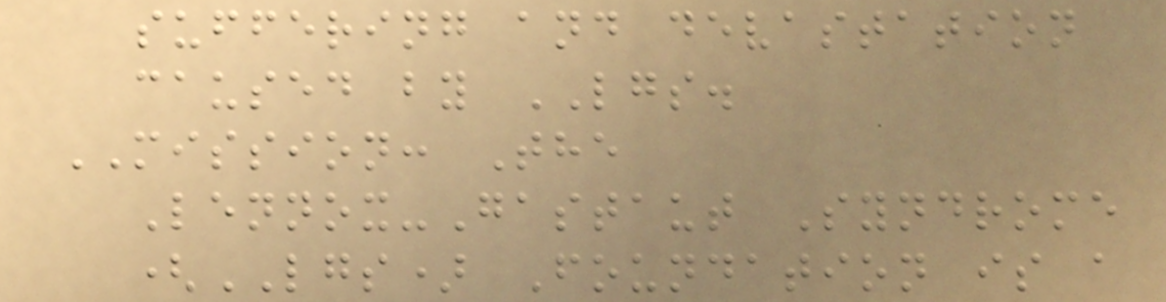suffering and devastation
caused by LGS.
MISSION: The
Lennox-Gastaut Syndrome
(LGS) Foundation is a
